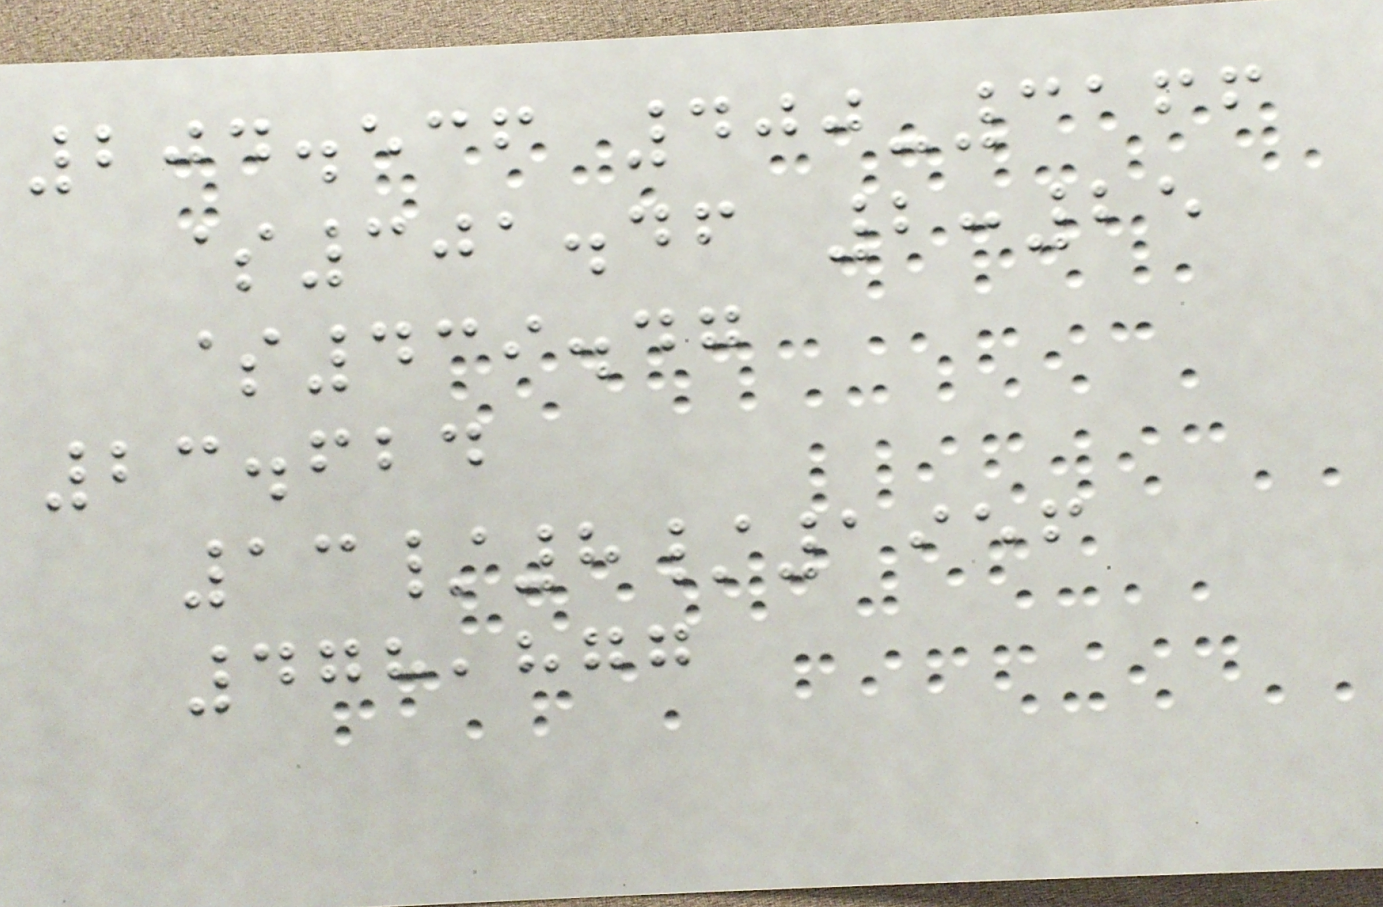204.536 400-3166
$301.46 2:25
$439.47
23.624
13/8/1956
478,877
